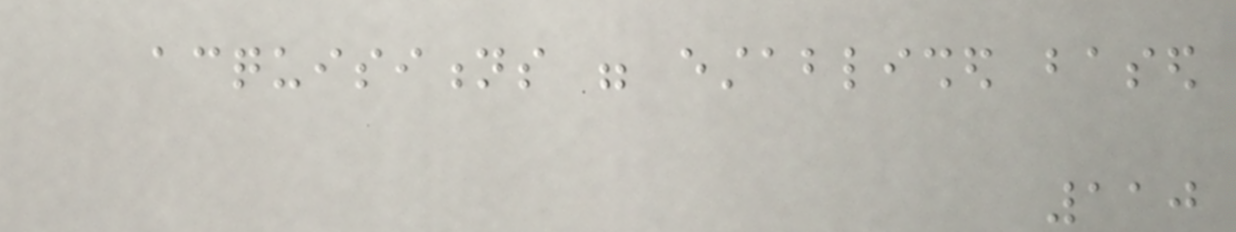acquisitions were established based
110
